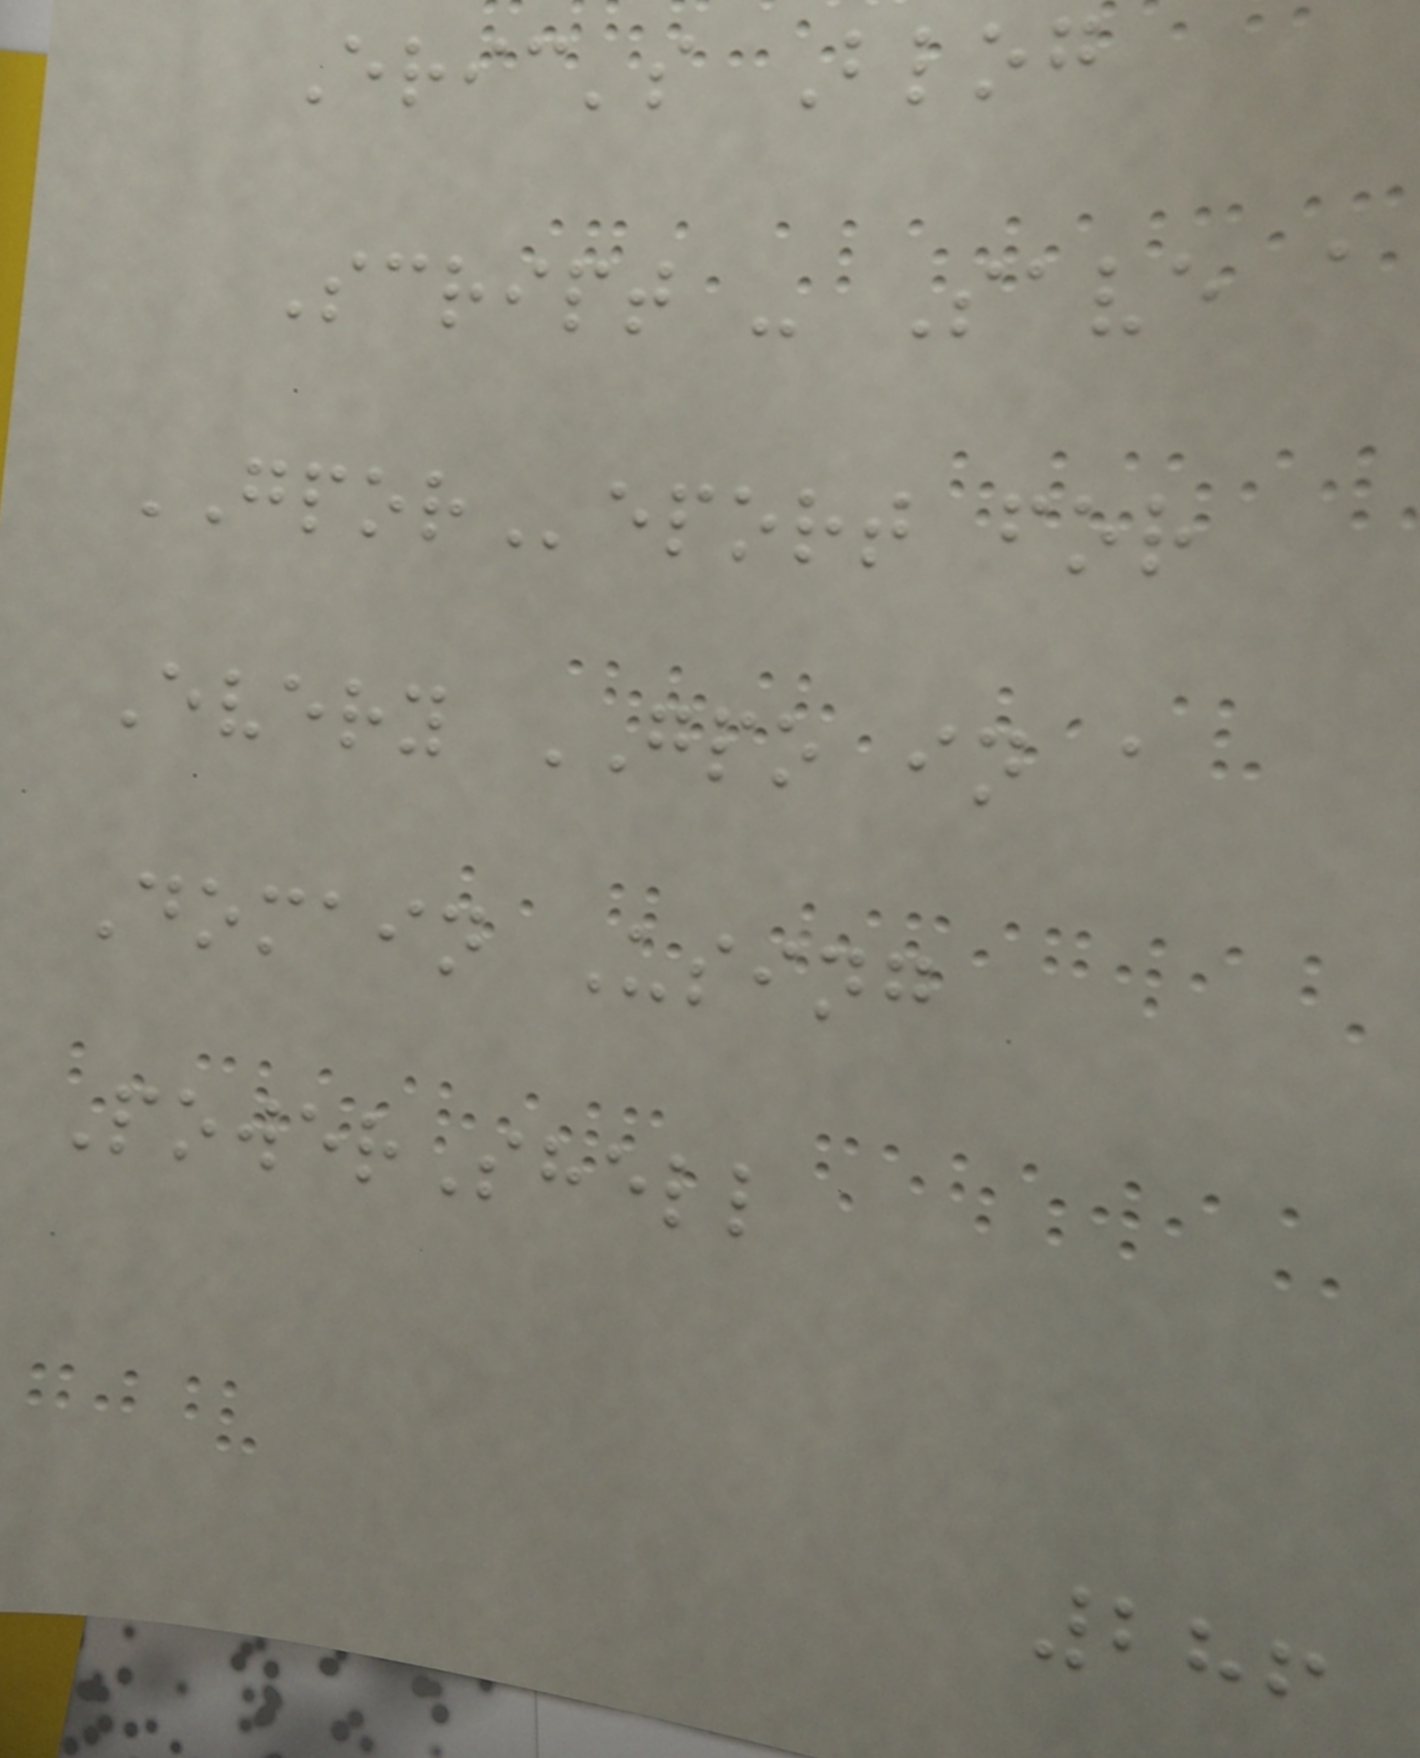Eric's Blog
Script - Save a
GPOReport for
Every GPO in a
Domain Using
PowerShell
286
